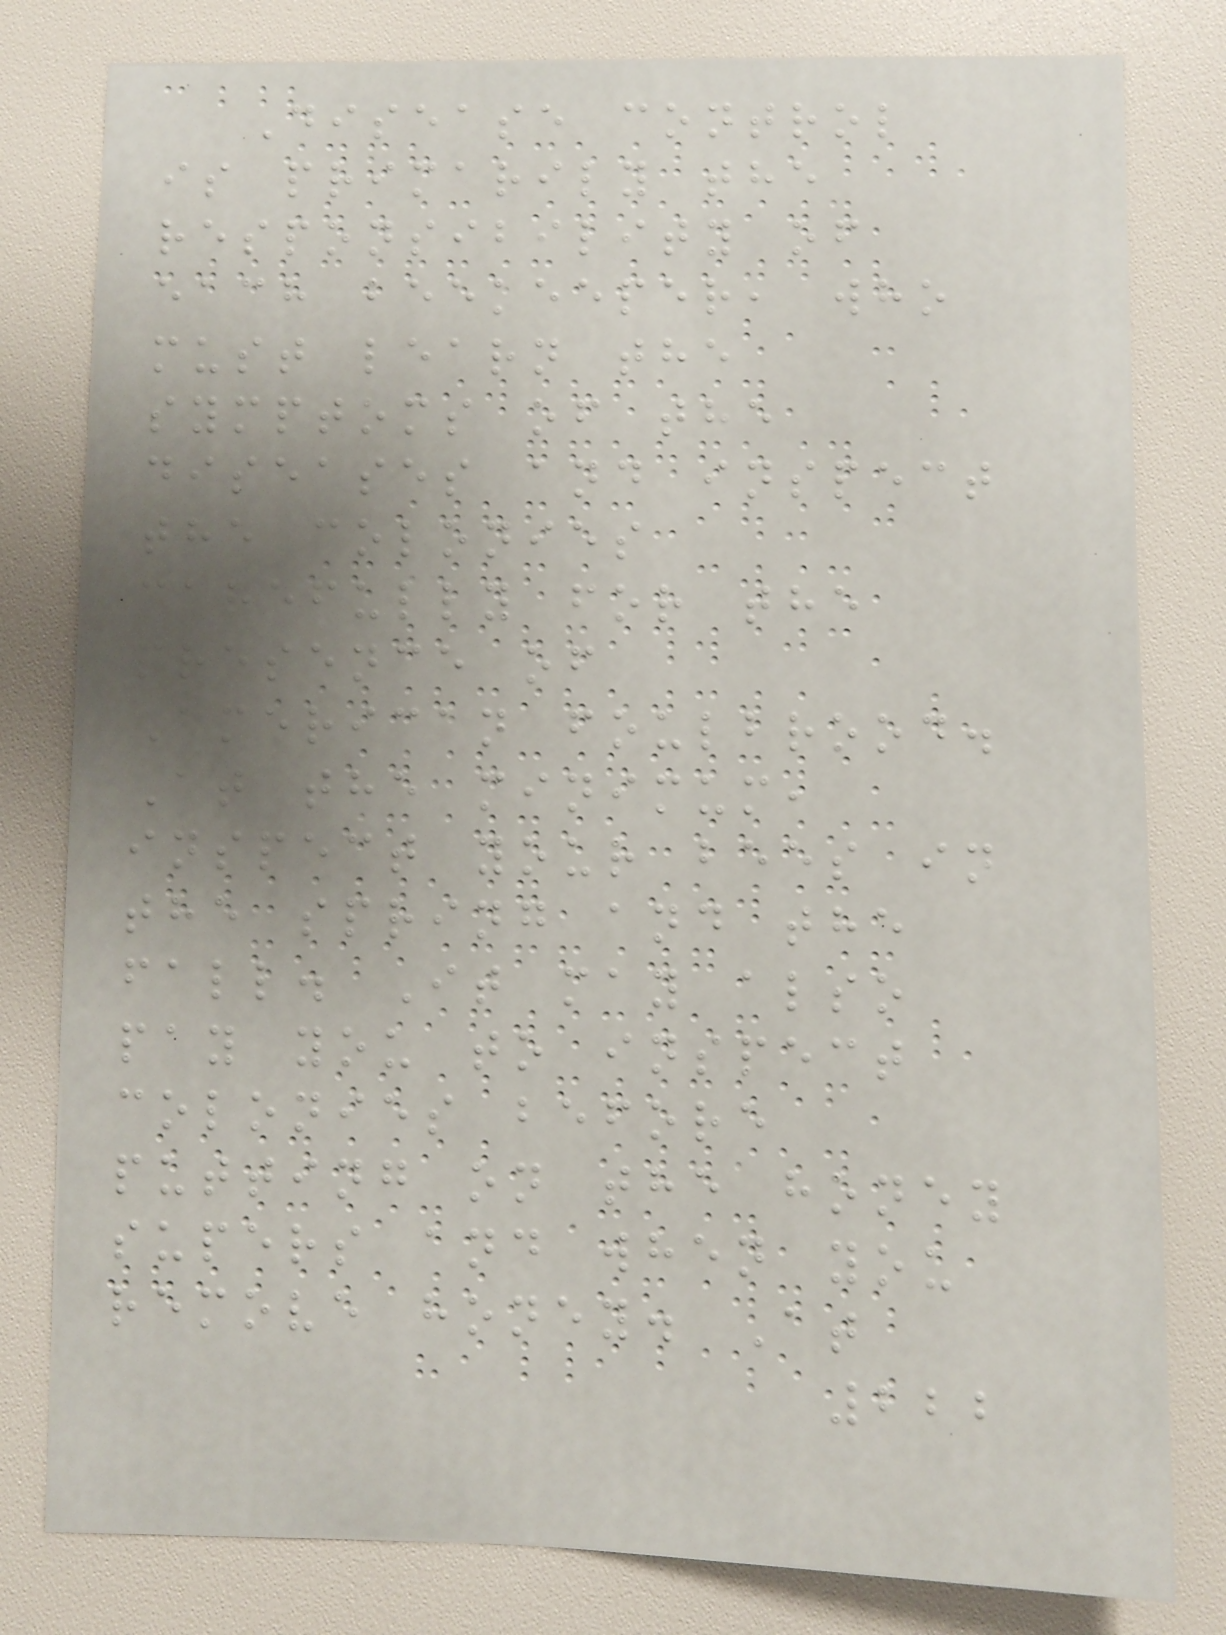Disease control
is primarily the
responsibility of
each beekeeper, who
must learn the
symptoms of the
diseases and inspect
the colonies
carefully for the
presence of
American foulbrood.
At the minimum,
inspect your bees in
the spring and the
fall. It may also
pay you to inspect
colonies before
putting on the honey
supers and when you
remove honey. At
222
